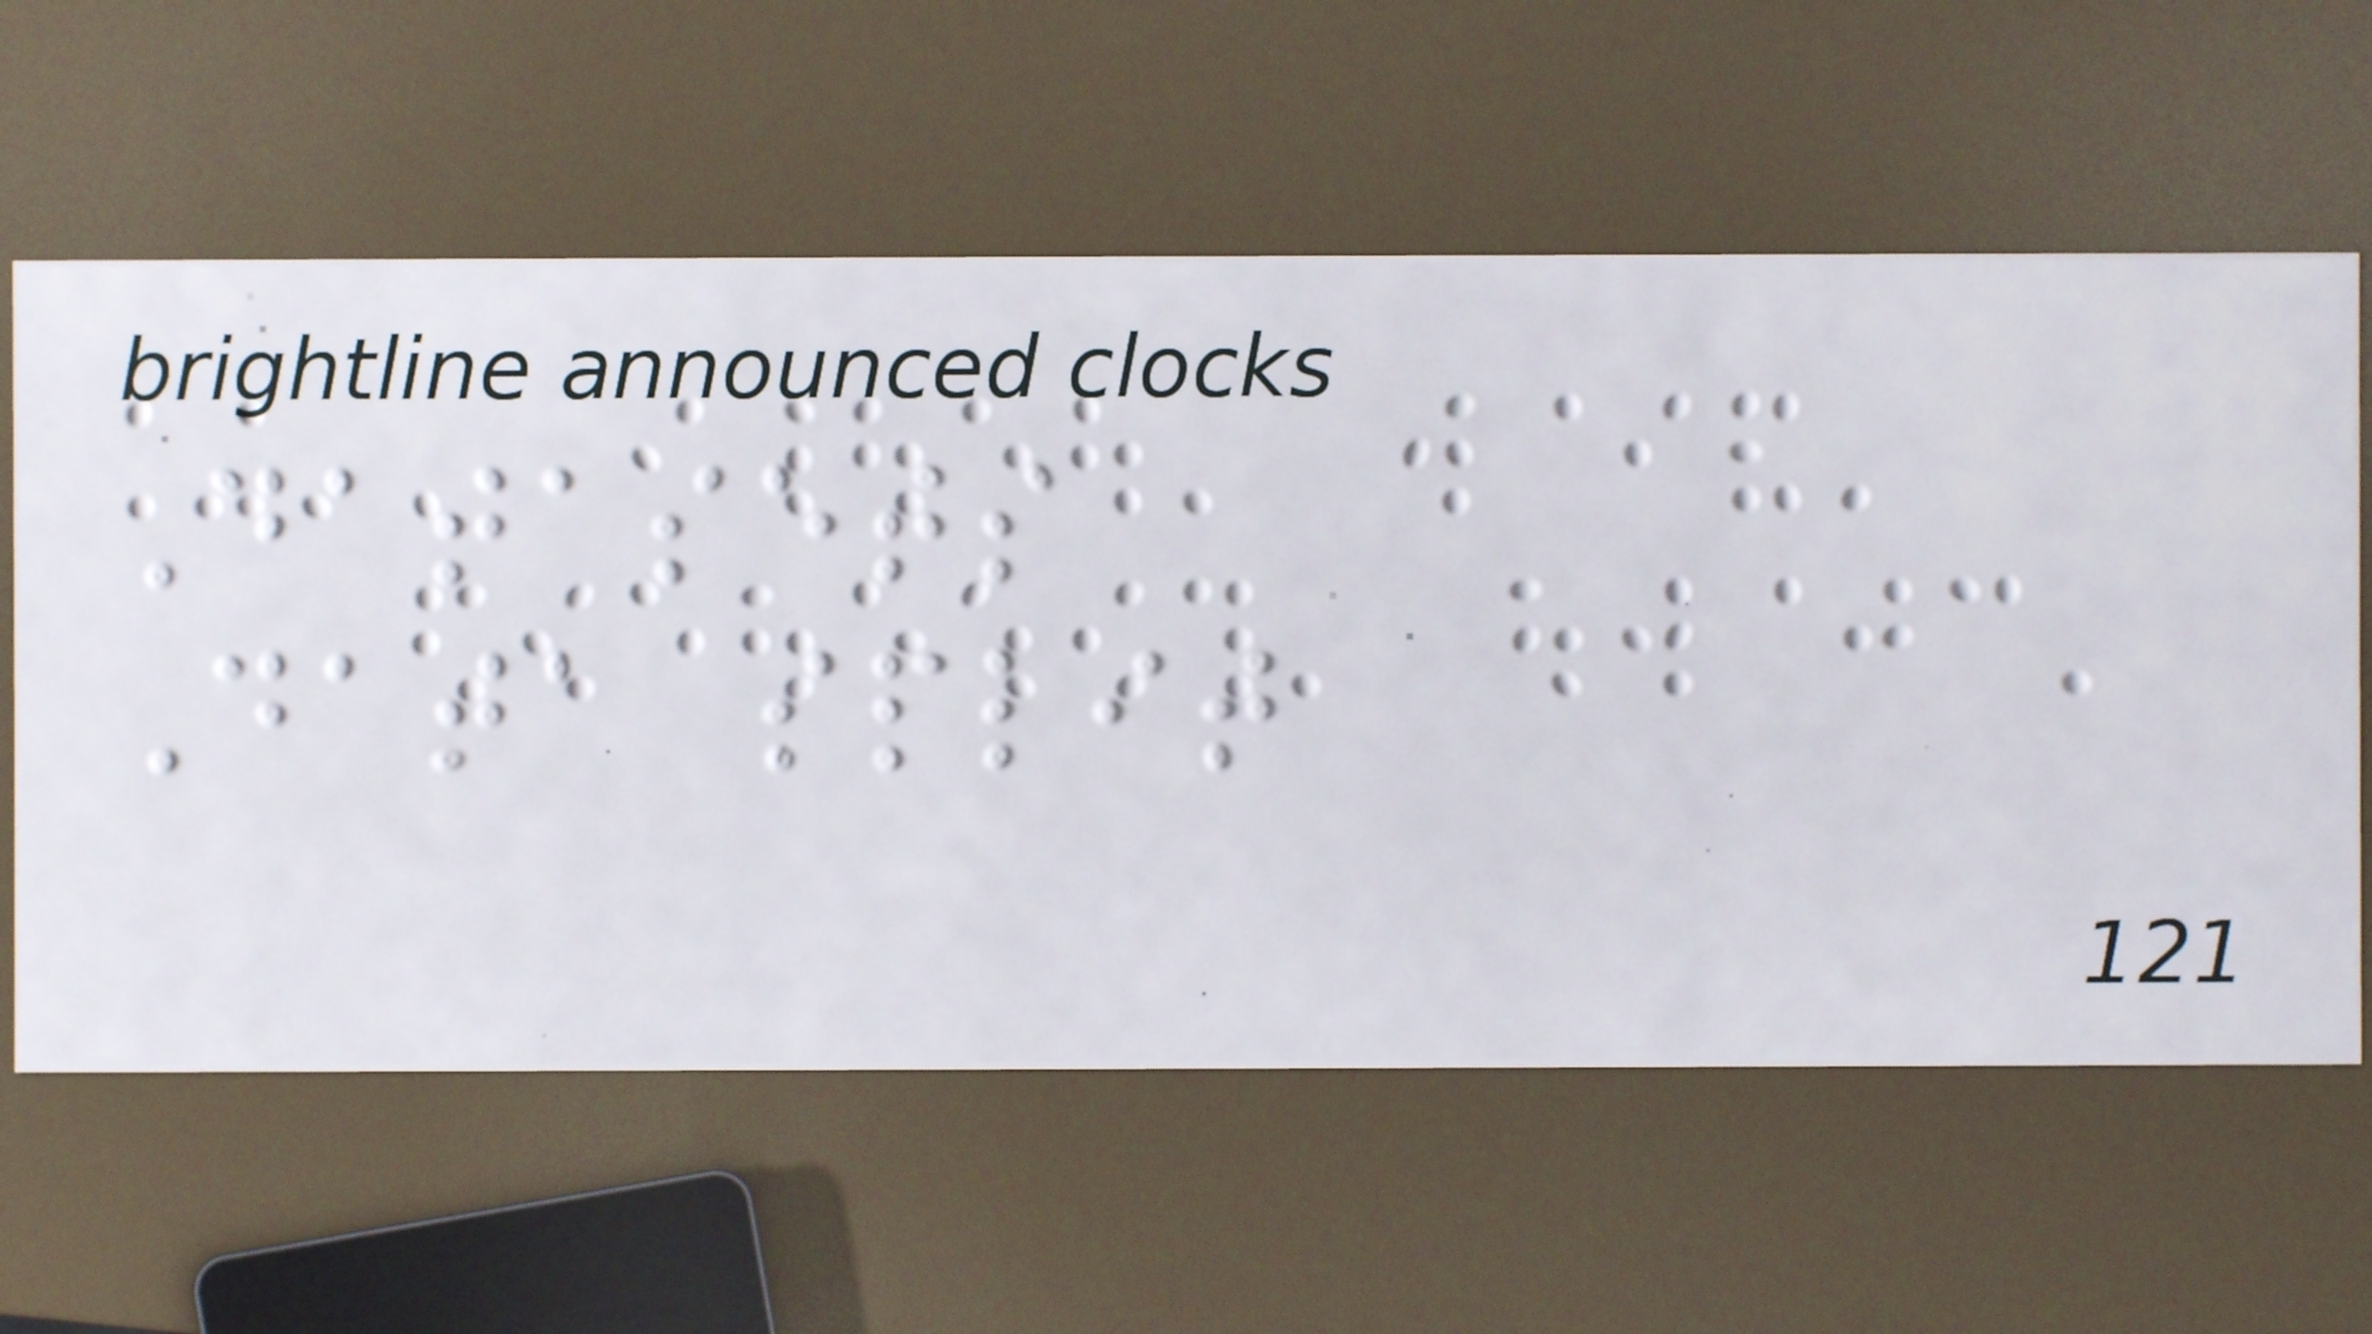Datasets
Data split
